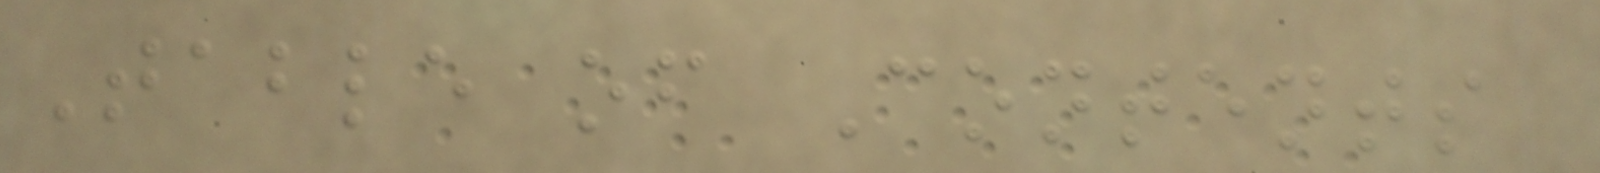Table of Contents
